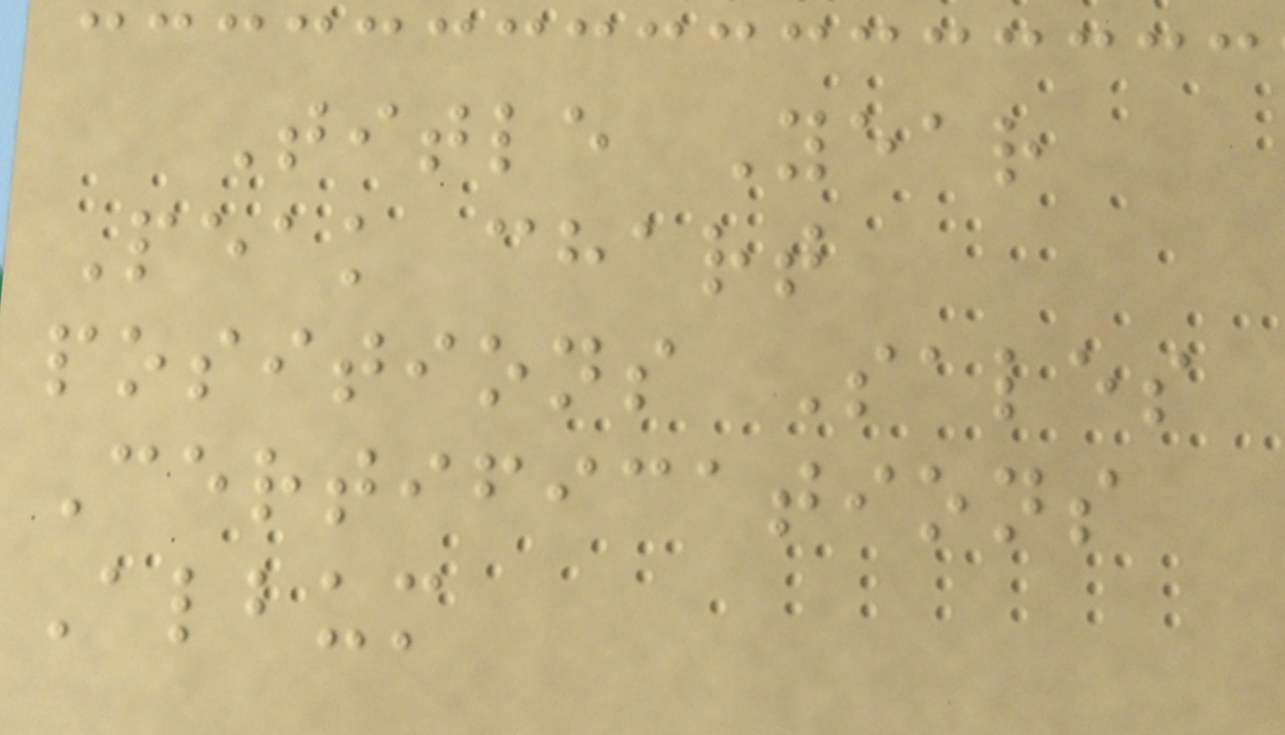Title Year
Peak chart
positions Sales
Certifications
Album
